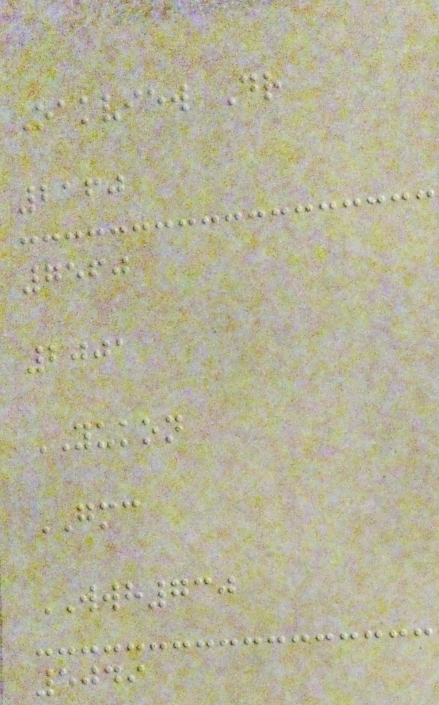Oakview Dr
2160
7560
2001
YUKON
GMC
WWH730
5049
